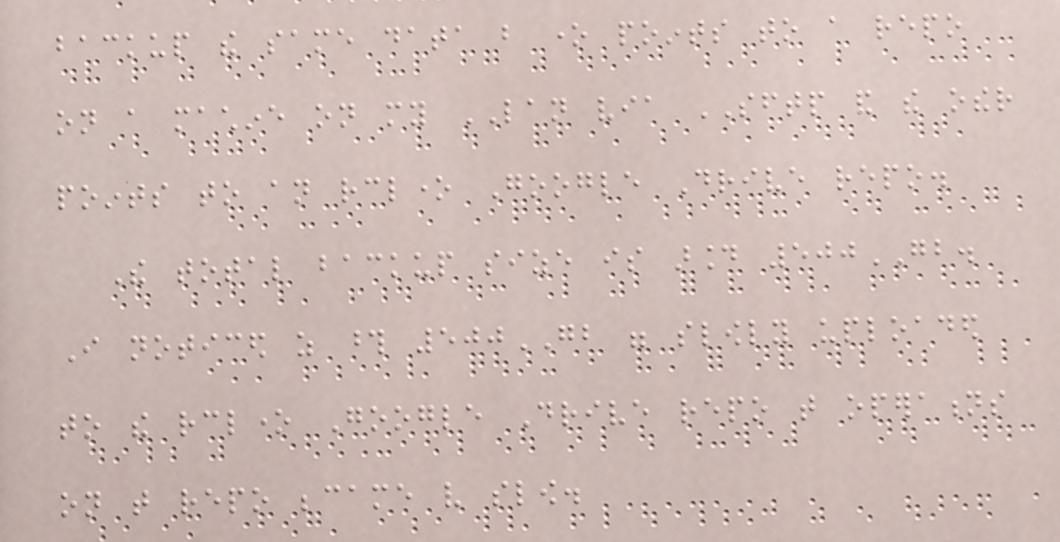backup the same data but one points to a repo
on a machine on my LAN via SFTP and the other
points to an rclone Google Drive repo.
The total backup size is around 500GB.
I noticed as those 500GB were slowly uploaded
to the rclone Google Drive repo that operations
on that repo became very slow.
